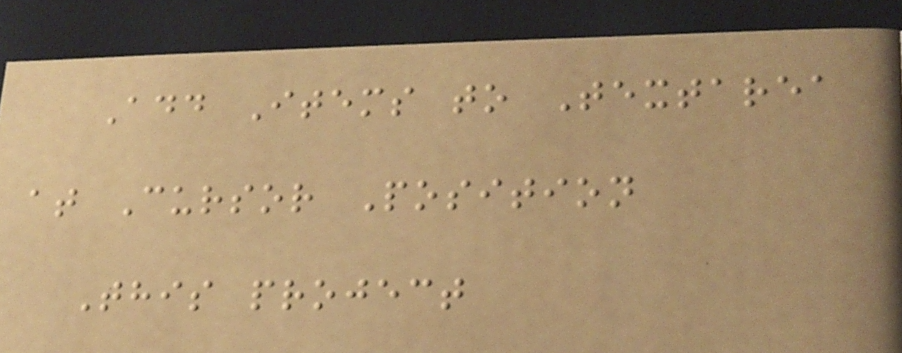Add Items to Textarea
at Cursor Position
This project
